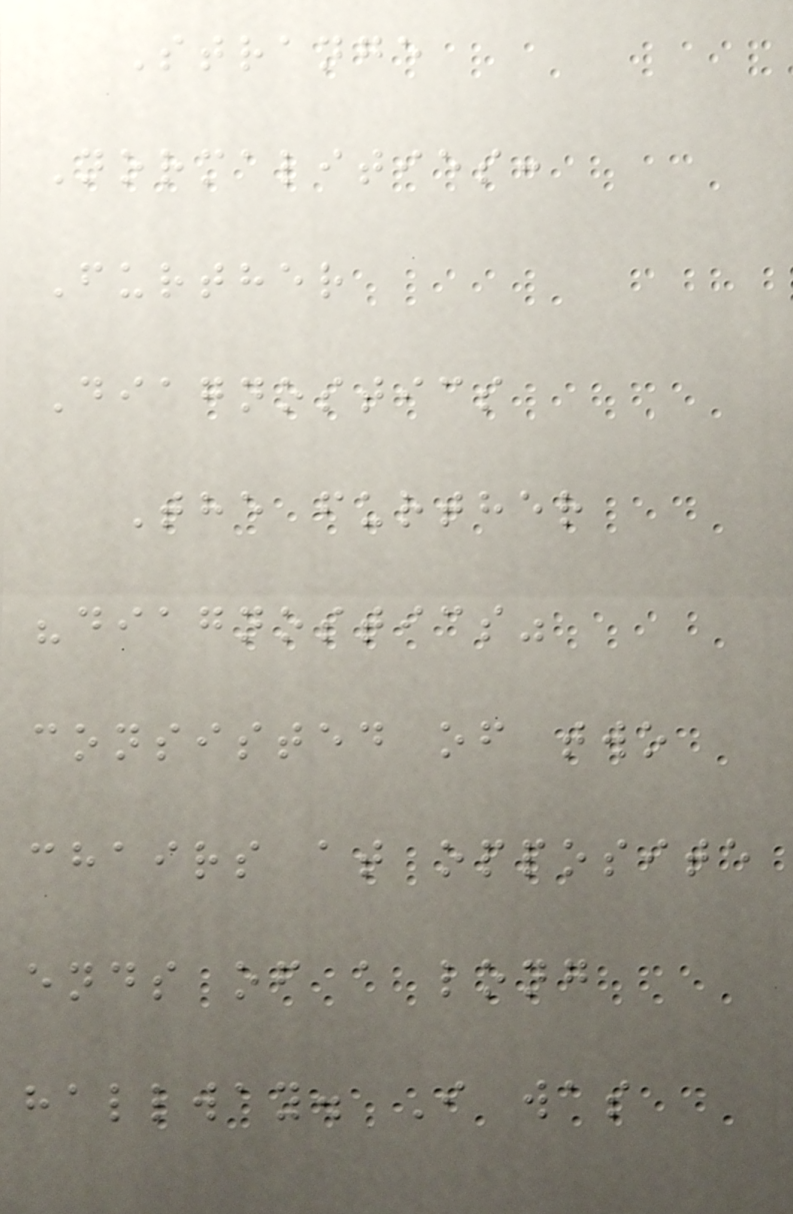Strange
Normalities:
Further
Diagnostics
The further
"diagnostics"
consisted of two
chairs at opposite
ends of a long
hallway. I was
